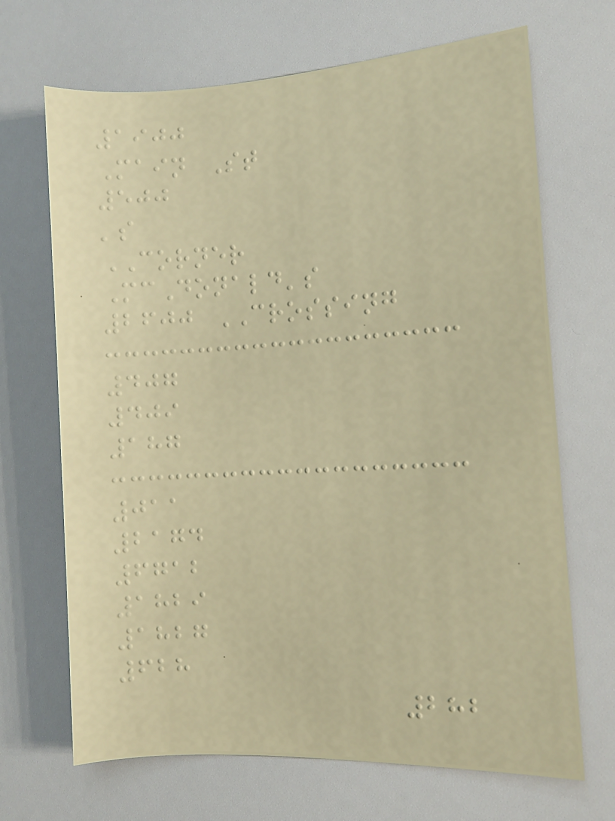1900
Main St
500
's
CORNER
McDonald's
2600 CROSSING
407
409
187
011
2174
6712
1829
1827
628
282
